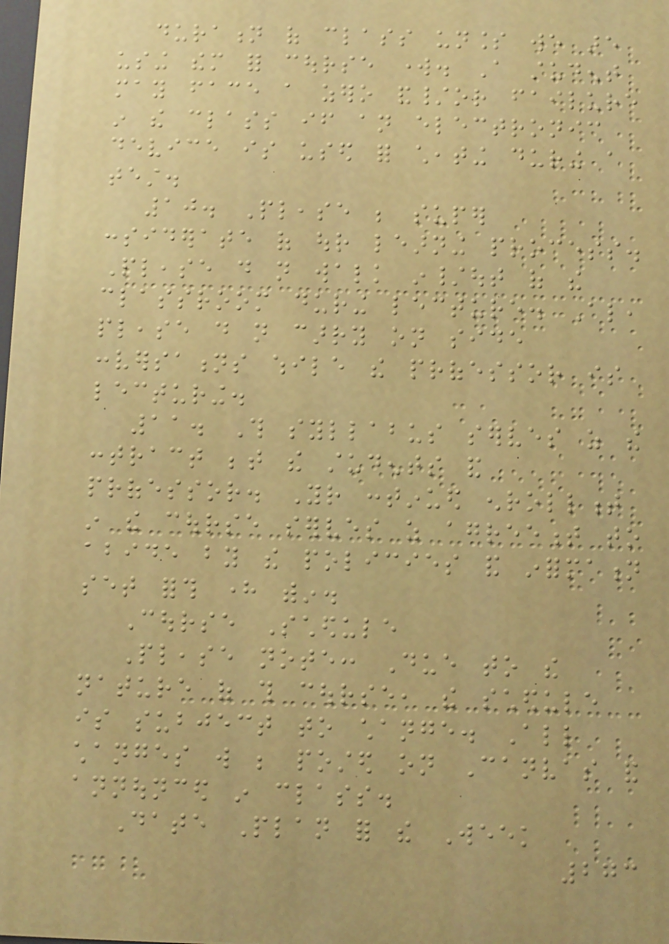duration of class unless we are
using them for course work. A student
may face a zero and/or failure
in the class if an electronic
device is used for cheating during a
test.
10. Please be super
considerate of our learning process.
Please do not walk in/out of the
classroom during lecture. Also,
please do not carry on side
conversations while the professor is
lecturing.
11. This syllabus serves as the
contract between the students and
professor. Your continued enrollment
in the course serves as agreement to
abide by the policies and information
set forth here within.
Course Schedule
Please note: Due to the
nature of this course, the schedule
is subject to change. All
changes will be posted on Canvas and
announced in class.
Date Plan for the Week
273
